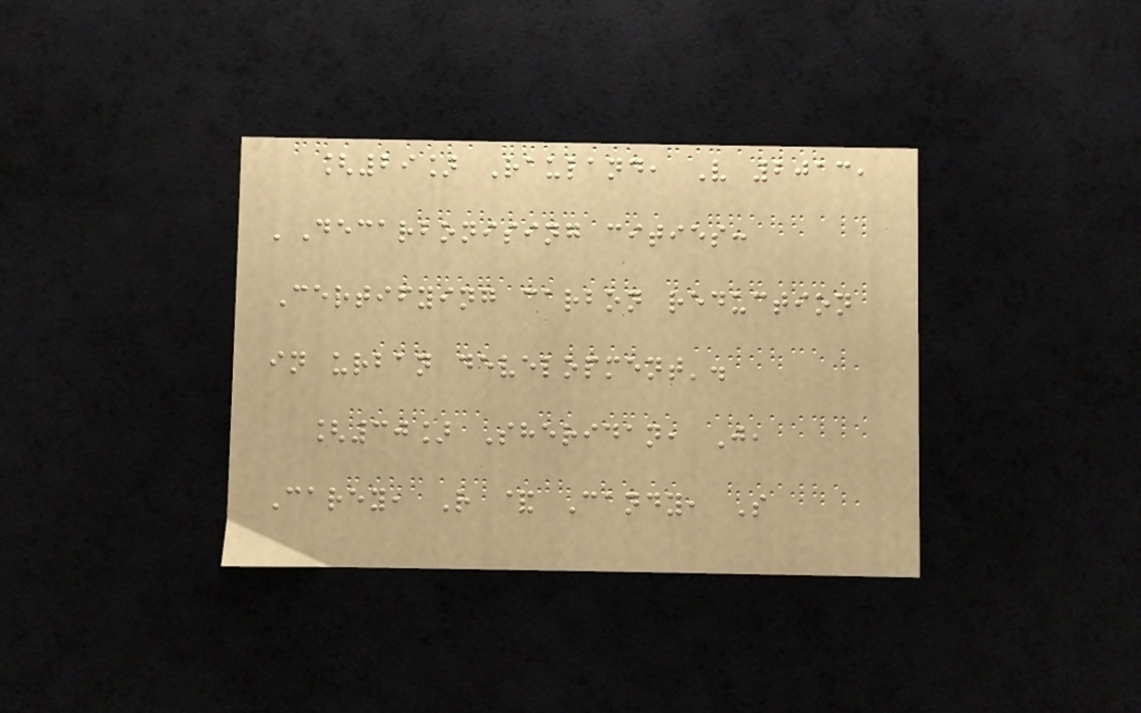[29] Rauland, V 2013,
'Decarbonising cities:
Certifying carbon reduction
in urban development'.
[30] Sheridan, J,
Carey, R & Candy, S
